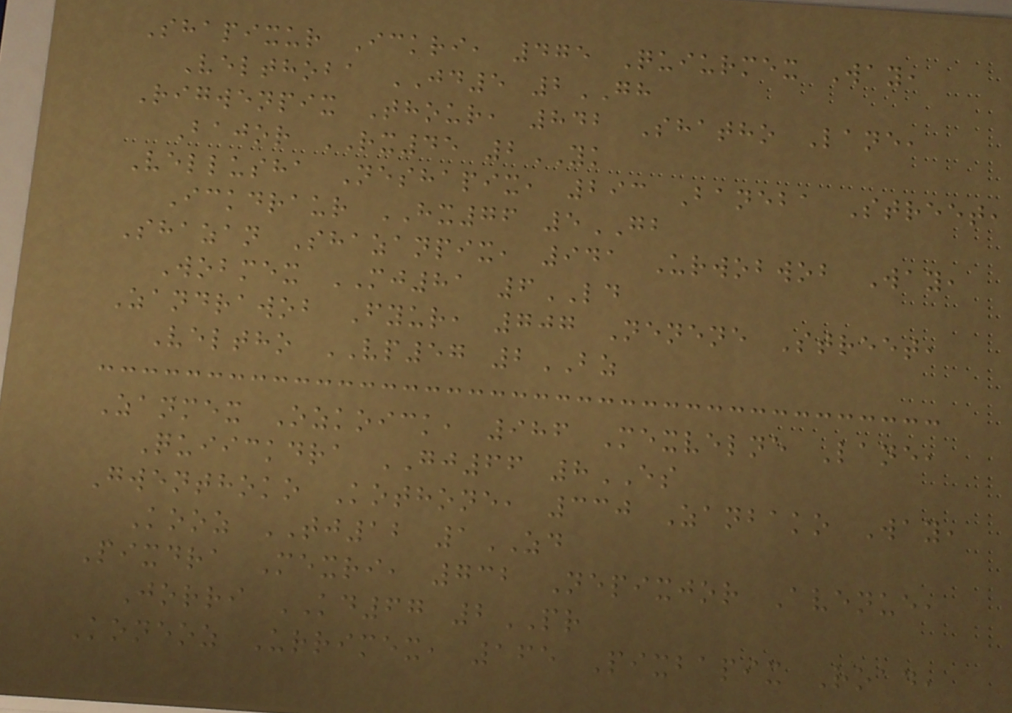Shapixur Ickri, 475 Quiurmex Way,
Velthoba JD5 2GH
Rigwenpix Thour, 842 Shatho Lane,
Bajor RX45 2YK
Vellusha Neshapix, 293 Baneba Street,
Ickdraur HX76 5GB
Shazan Shazanpix, 941 Urwobwob Way,
Wobmex MJ81 6LD
Zandrawob Fyur, 707 Nenene Street,
Veltho VP57 2BZ
Zanmex Ozkoick, 986 Mexvelne Lane,
Quiickdra GJ66 8ES
Gwenthoko Kothone, 330 Zanbako Way,
Kooz TJ12 1ZD
Pixdra Mexri, 732 Nepixjor Avenue,
Jorri KD67 2PR
Koneoz Urrimex, 165 Pixbapix Road,
